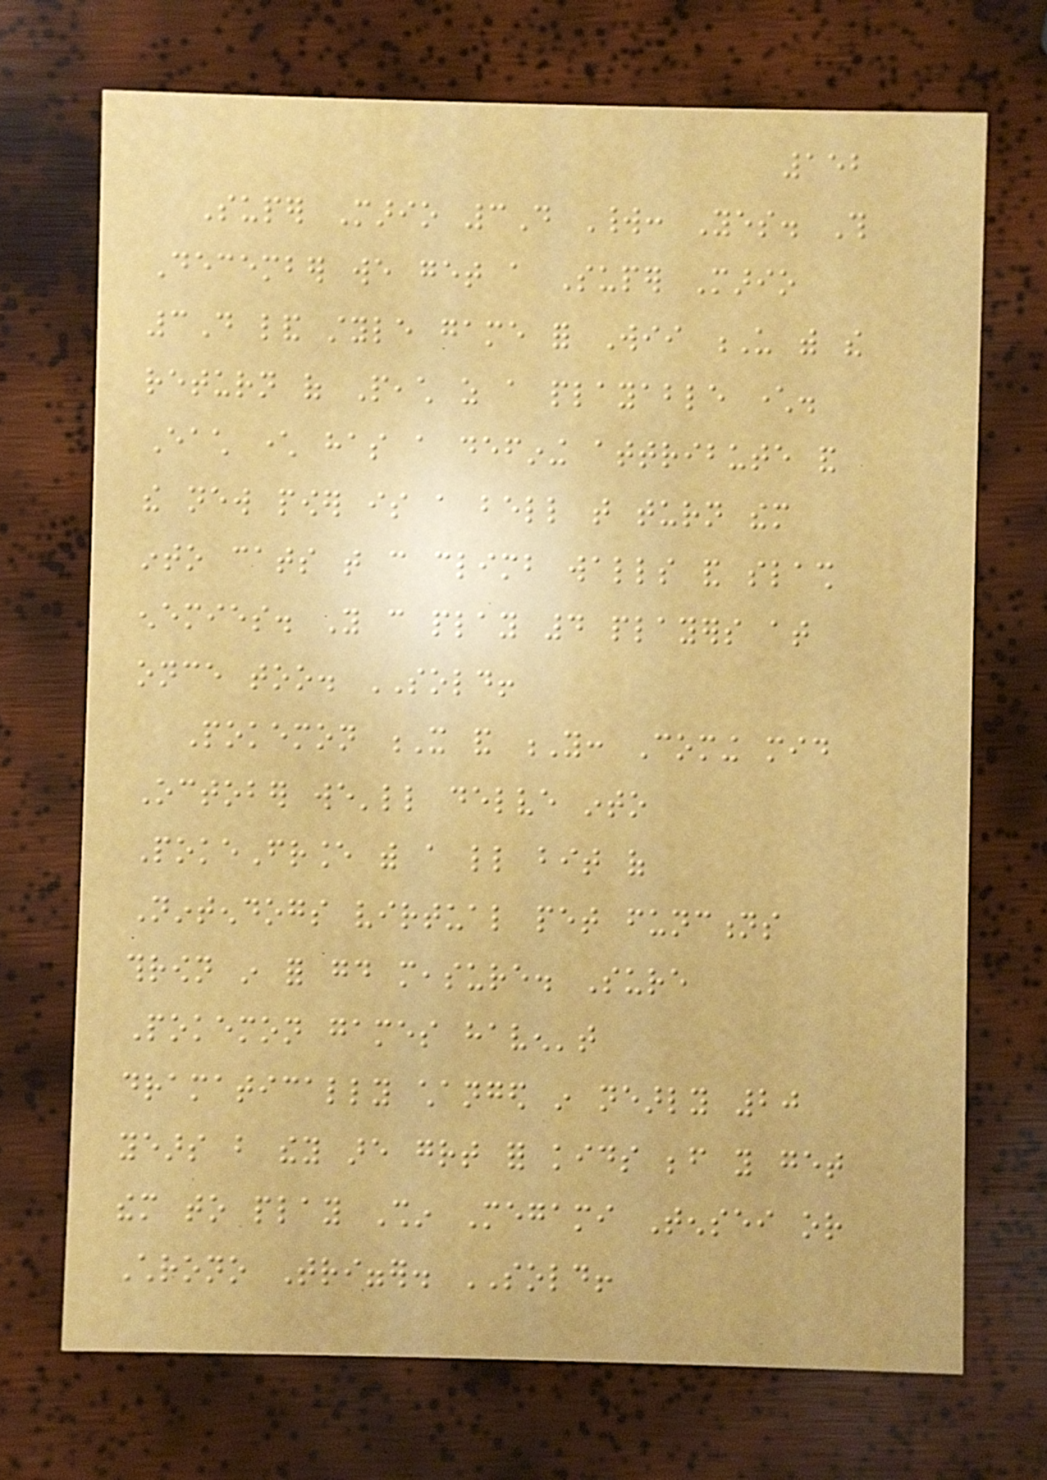152
Super Mario 3D World: Yes. This
December we get a Super Mario
3D land style game for Wii U with the
return of Peach as a playable character.
Each character has a defining attribute and
the new power is a bell that turn them
into cats that can climb walls and slash
enemies. You can play 4 players at
once too. SOLD!
Pokemon X and Y: Coming mid
October we'll delve into
PokeFrance with a little bit of
Nintendogs virtual pet functions
thrown in for good measure. Sure
Pokemon games haven't
dramatically changed in nearly 20
years but they are great for kids before you get
them to play Shin Megami Tensei or
Chrono Trigger. SOLD!
